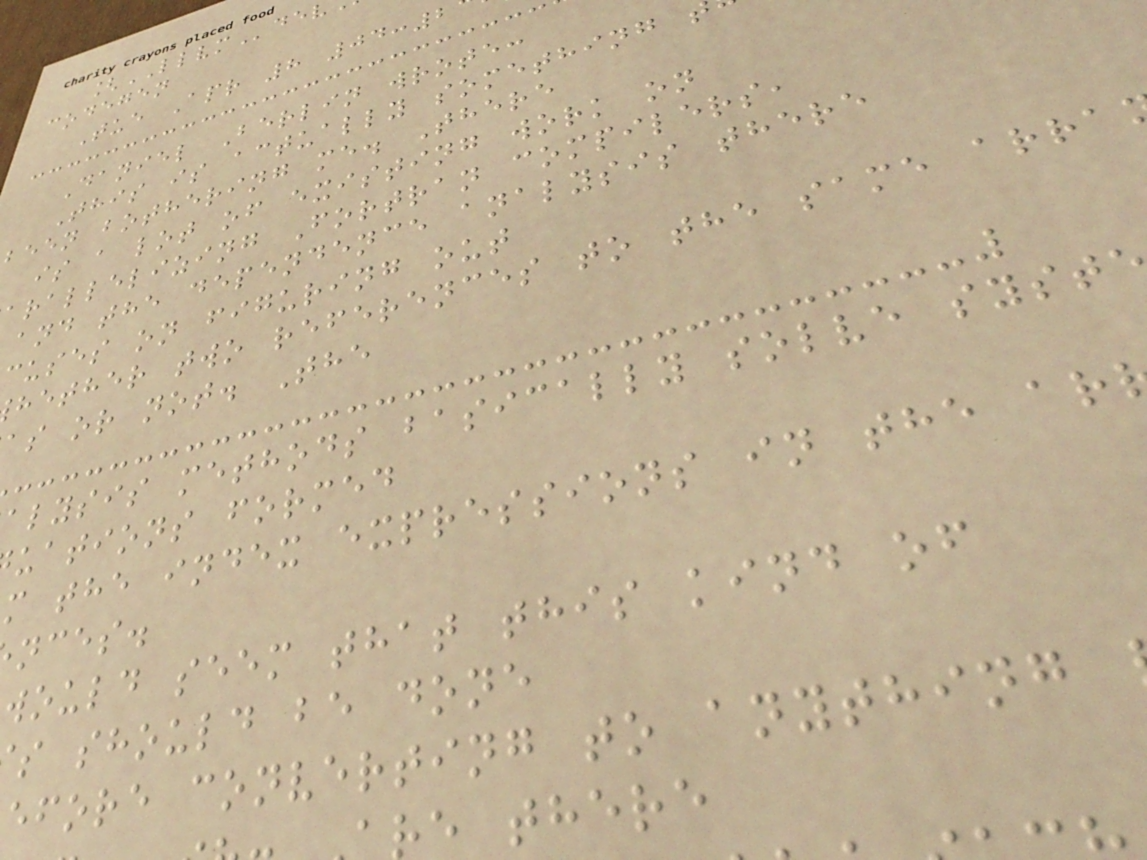[LLVMdev
codegen
Tue Apr 8 04:2
Daniel Berlin wrote:
This is actually something
been bothering me. There
is a lot of existing work on
arallelizing Fortran compilers,
and the dependence analysis there
cuses on figuring out
hether two references to the same arra
as or not. The
alysis methods basically solve syst
uations formed
m the index expressions in the ar
nces.
would seem that this kind of
s should be done
efore converting to anything
re there
